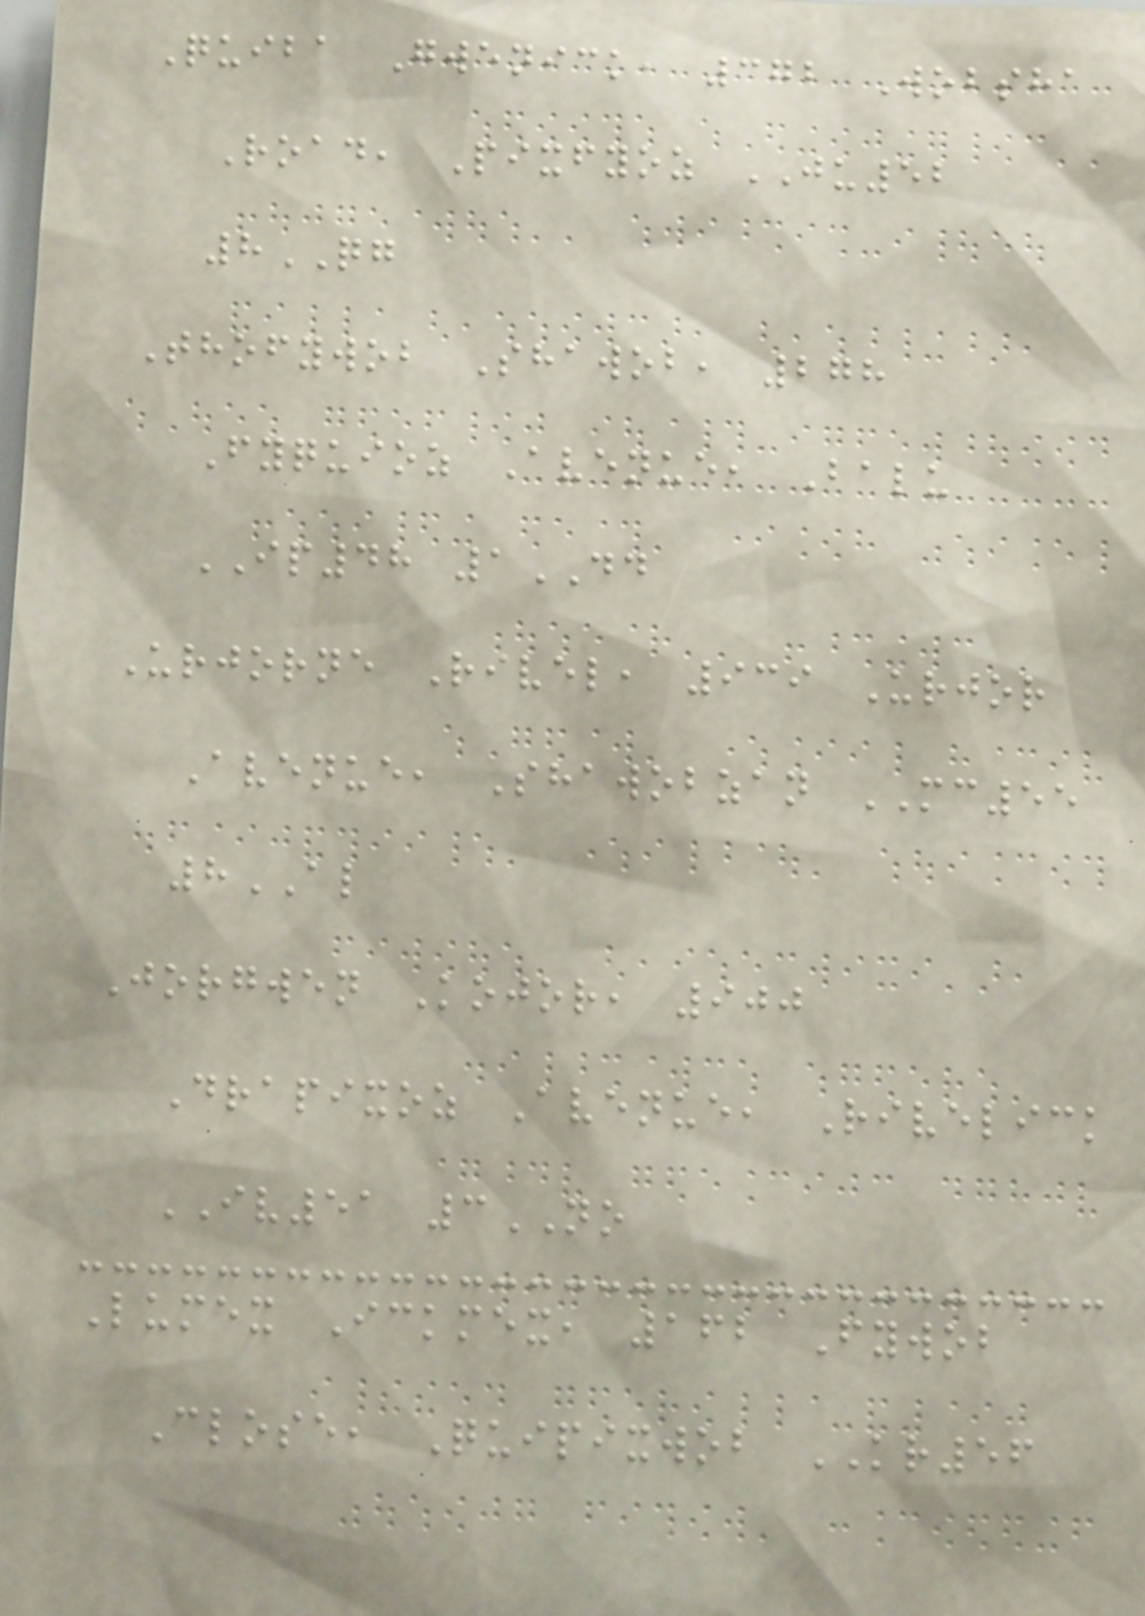Quiba Gwenick, 372 Wobsha
Road, Pixfyoz JU52
8QG
Thofywob Shawob, 278
Fyquioz Avenue, Balu
IP48 1DD
Urjorne Rivel, 939 Urjor
Avenue, Shawobzan MC55
8AL
Jorgwen Kojor, 900
Drapixoz Avenue, Rivelick
IV51 3NO
Lumex Ickmex, 162 Fywob
Close, Quipixwob KR56
